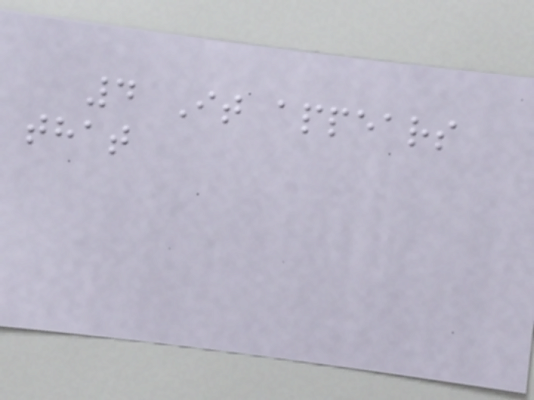4 It appears
that
